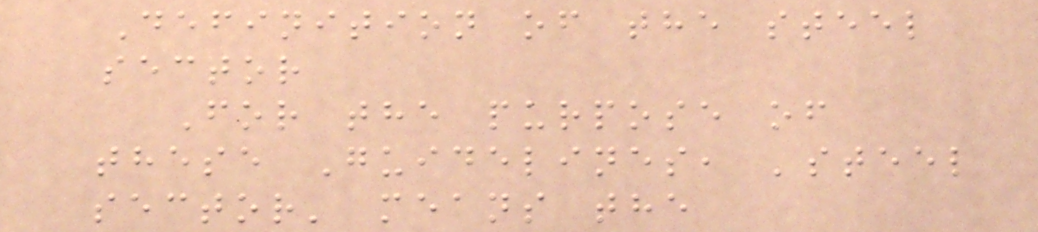Definition of the steel
sector
For the purpose of
these Guidelines, 'steel
sector' means the
